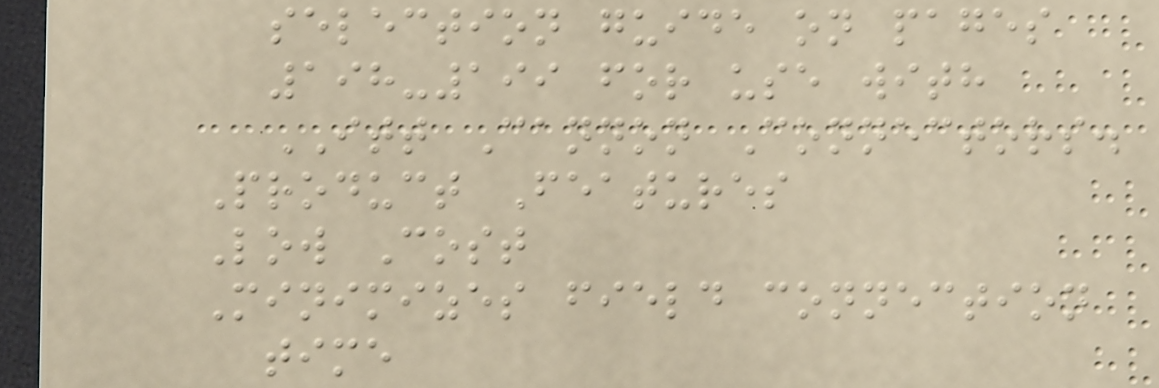selection guide on pages
198-199 for use with
ITT Cannon Connectors.
Product Features
Low Cost
Minimizes field connection
time
